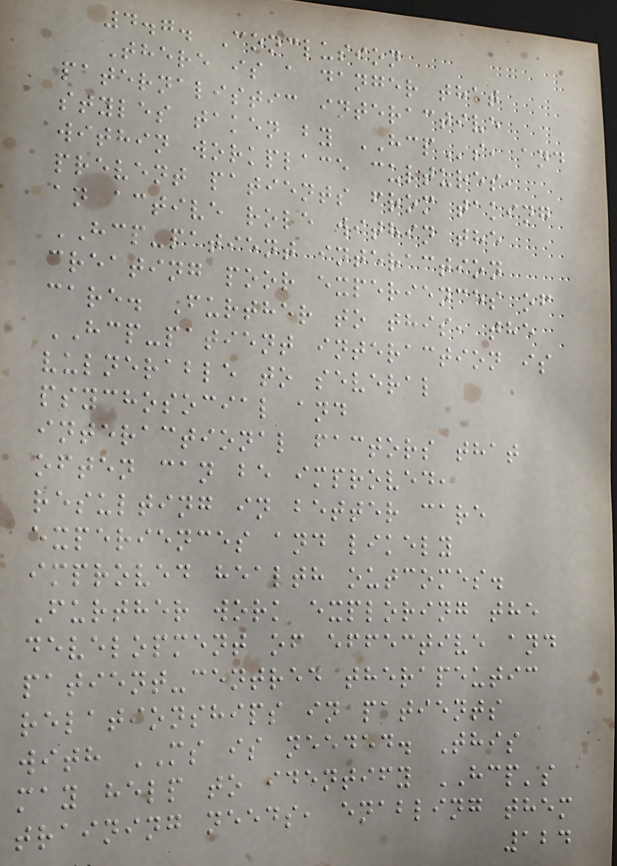4.7. Conclusion
There is a danger that
paternalistic interactive
styles taken by HCPs, and
within workplace cultures,
prevent patients from taking
an active role within the
HCP-patient interaction
creating poor experiences of
care. Further to this, the
HCP-patient interaction is
vulnerable to several
psychosocial and
interactional factors that
often can be improved,
resulting in better care
experiences and likely
improved health outcomes.
Further work exploring the
development of effective and
patient-centred therapeutic
relationships in patients
with MS is needed. This
may help to identify HCP's
training needs, enabling them
124
